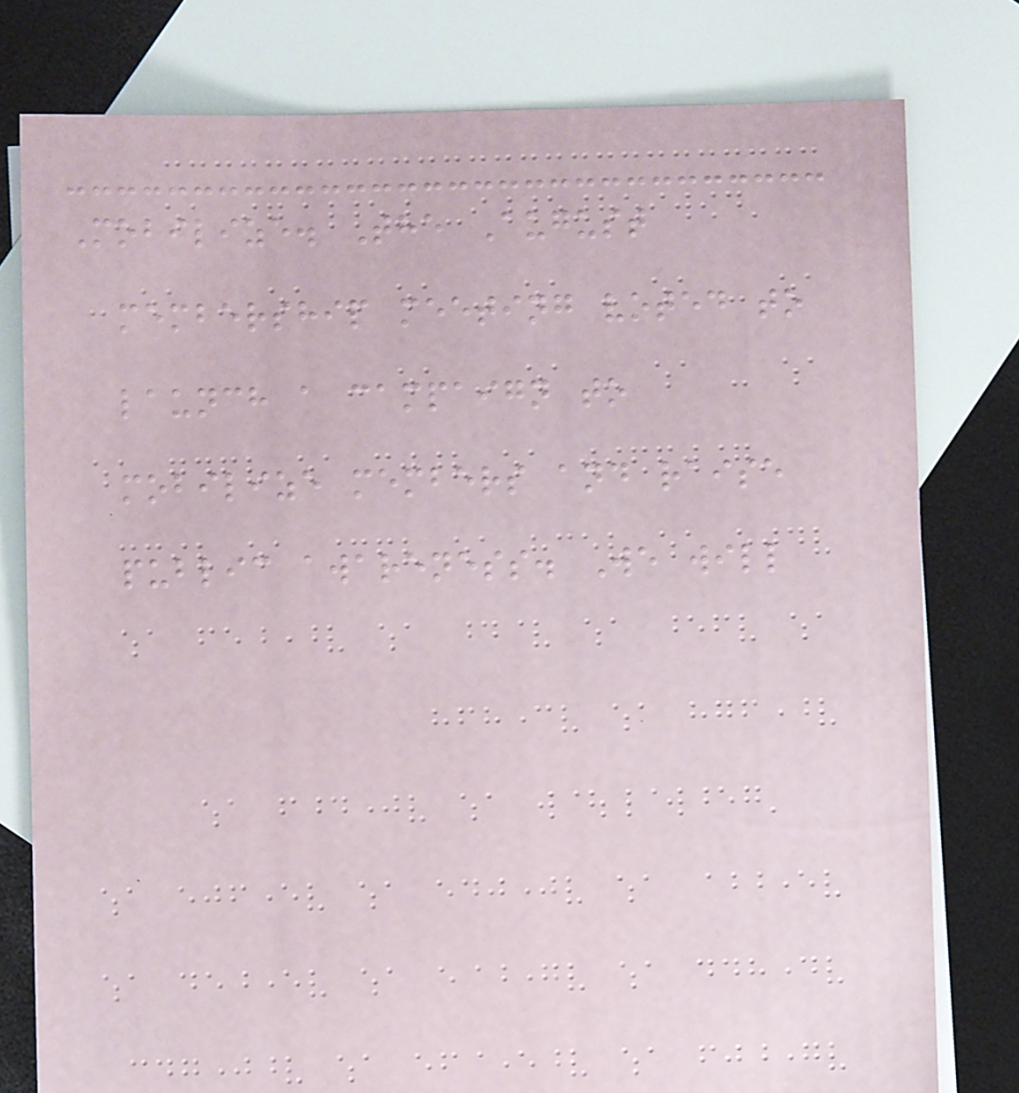Mobilize. The August
membership meeting voted to
launch a campaign to
mobilize members and raise
public awareness. We will
